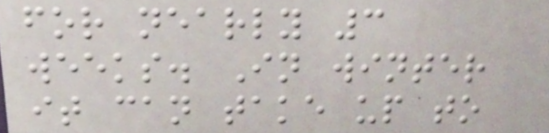for nearly 3
weeks. In winter
it can take up to
